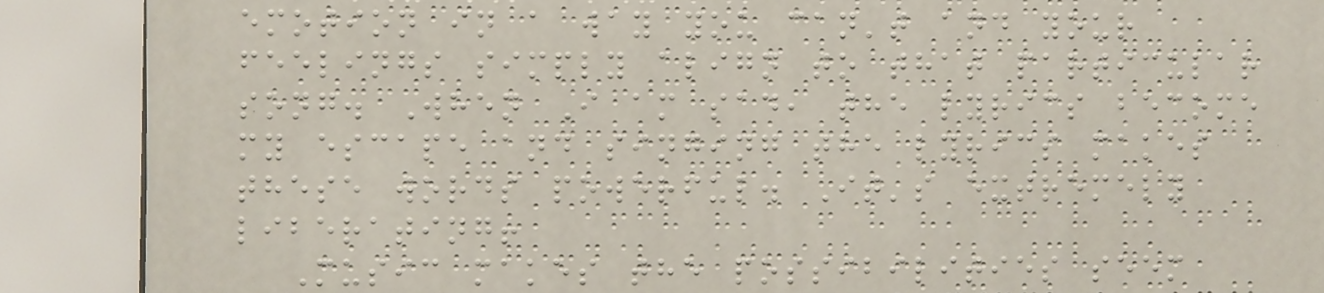emotion in a way you can't and your
feelings simply align to that particular
song. When I am sad, the lyrics become
my escape and singing the lyrics makes
these words powerful. It's extremely
liberating!
Music makes the possibilities seem
